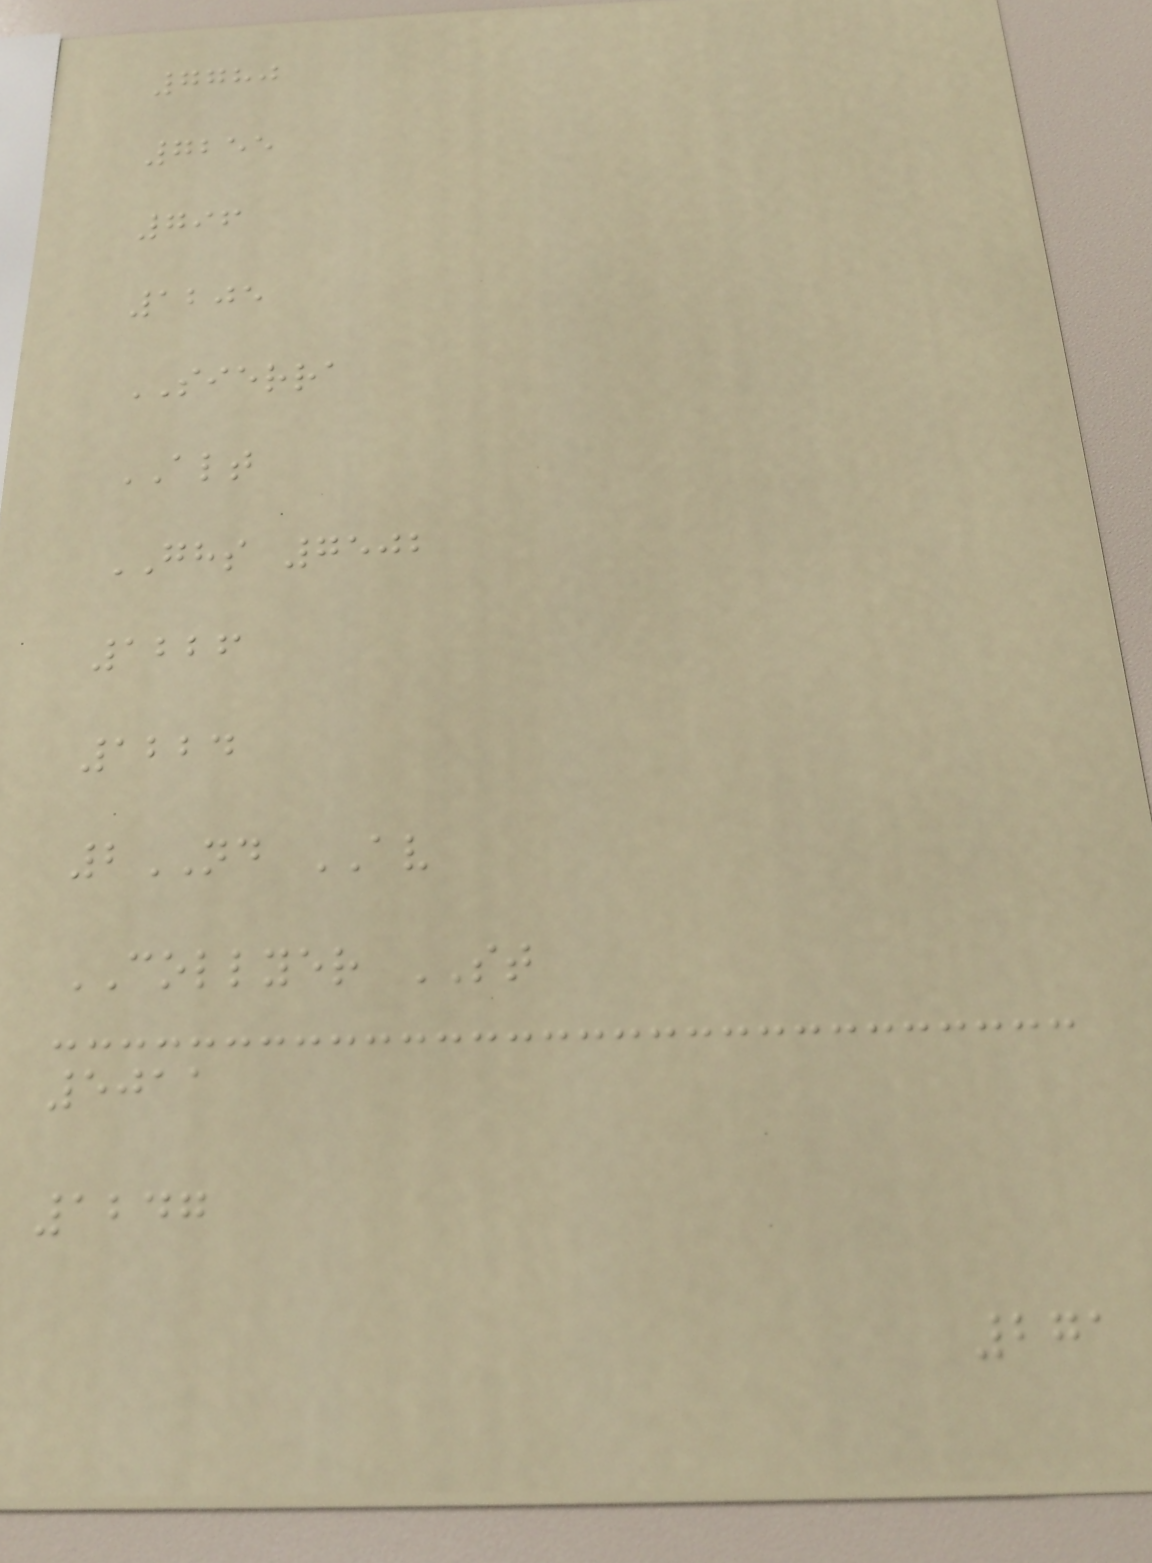7780
7255
796
1205
SIERRA
ALT
GHS 7502
1226
1224
2ND AV
COLLYER ST
5011
1247
271
